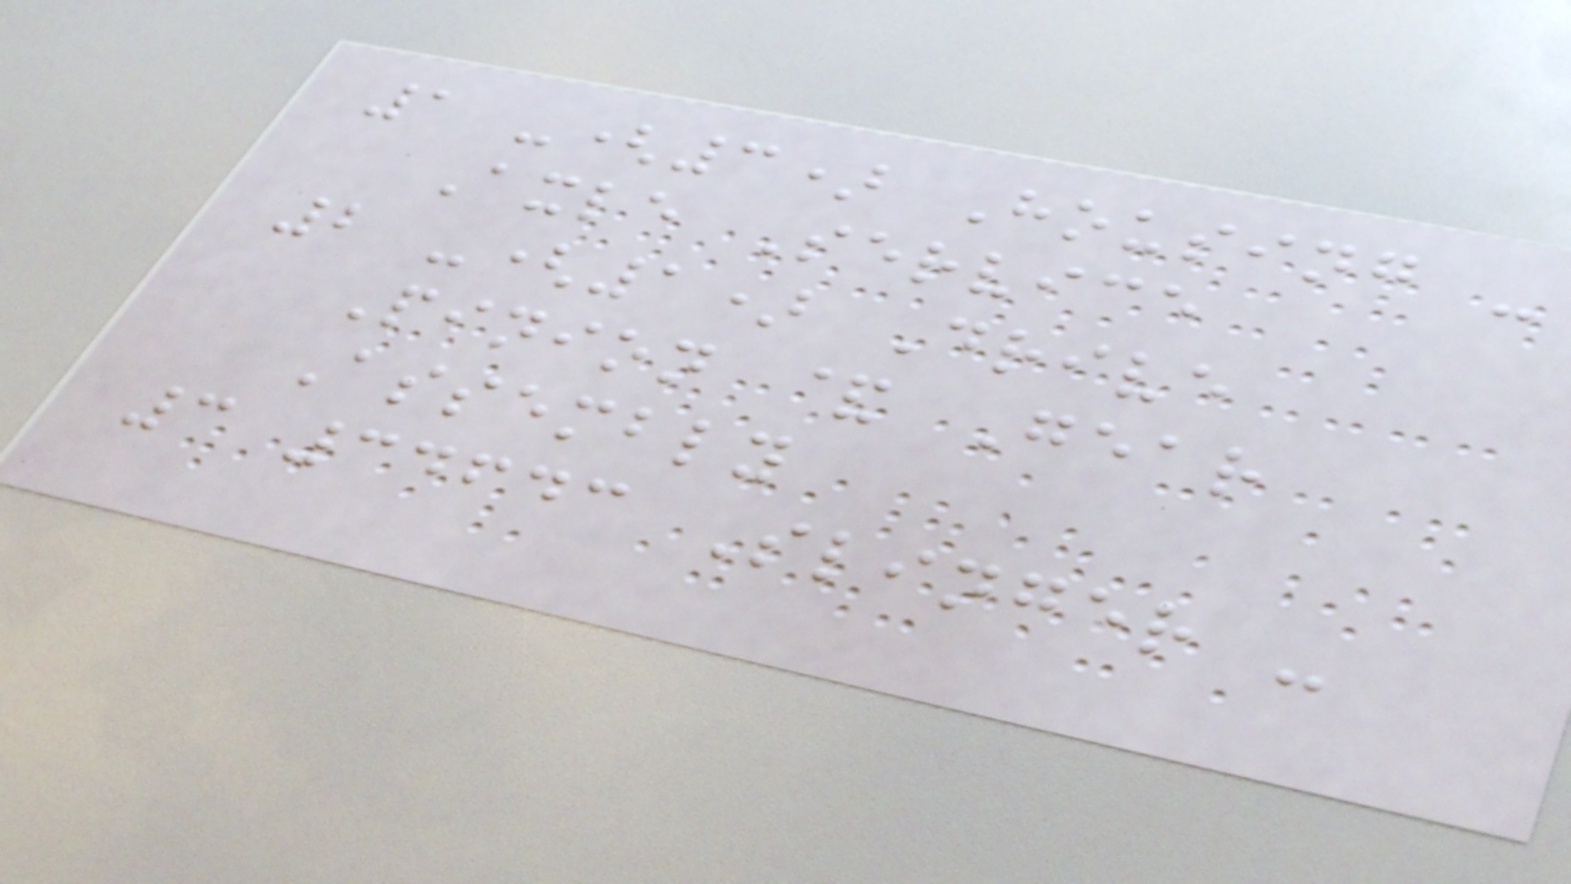1 -(3) Housing -
Axle Service
2 -(1) Drive
Pinion & Gear
Assembly
3 34643 Slinger -
